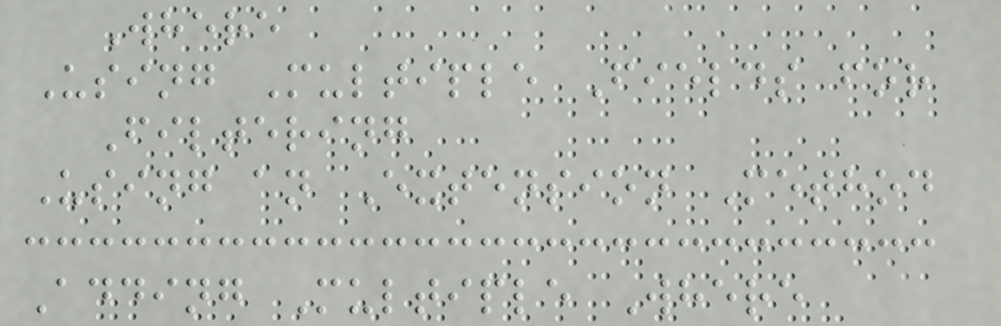Where
Using Multiple Fields for
Filtering
Using an Extension Method
Adding Multiple Where
